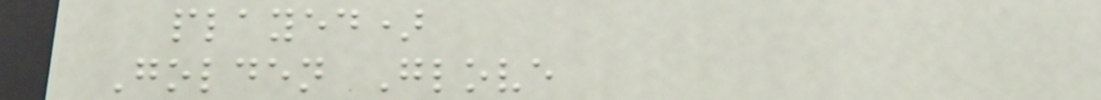played)
Golden Glove
